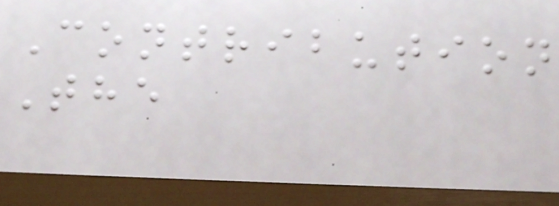Contribution
The
